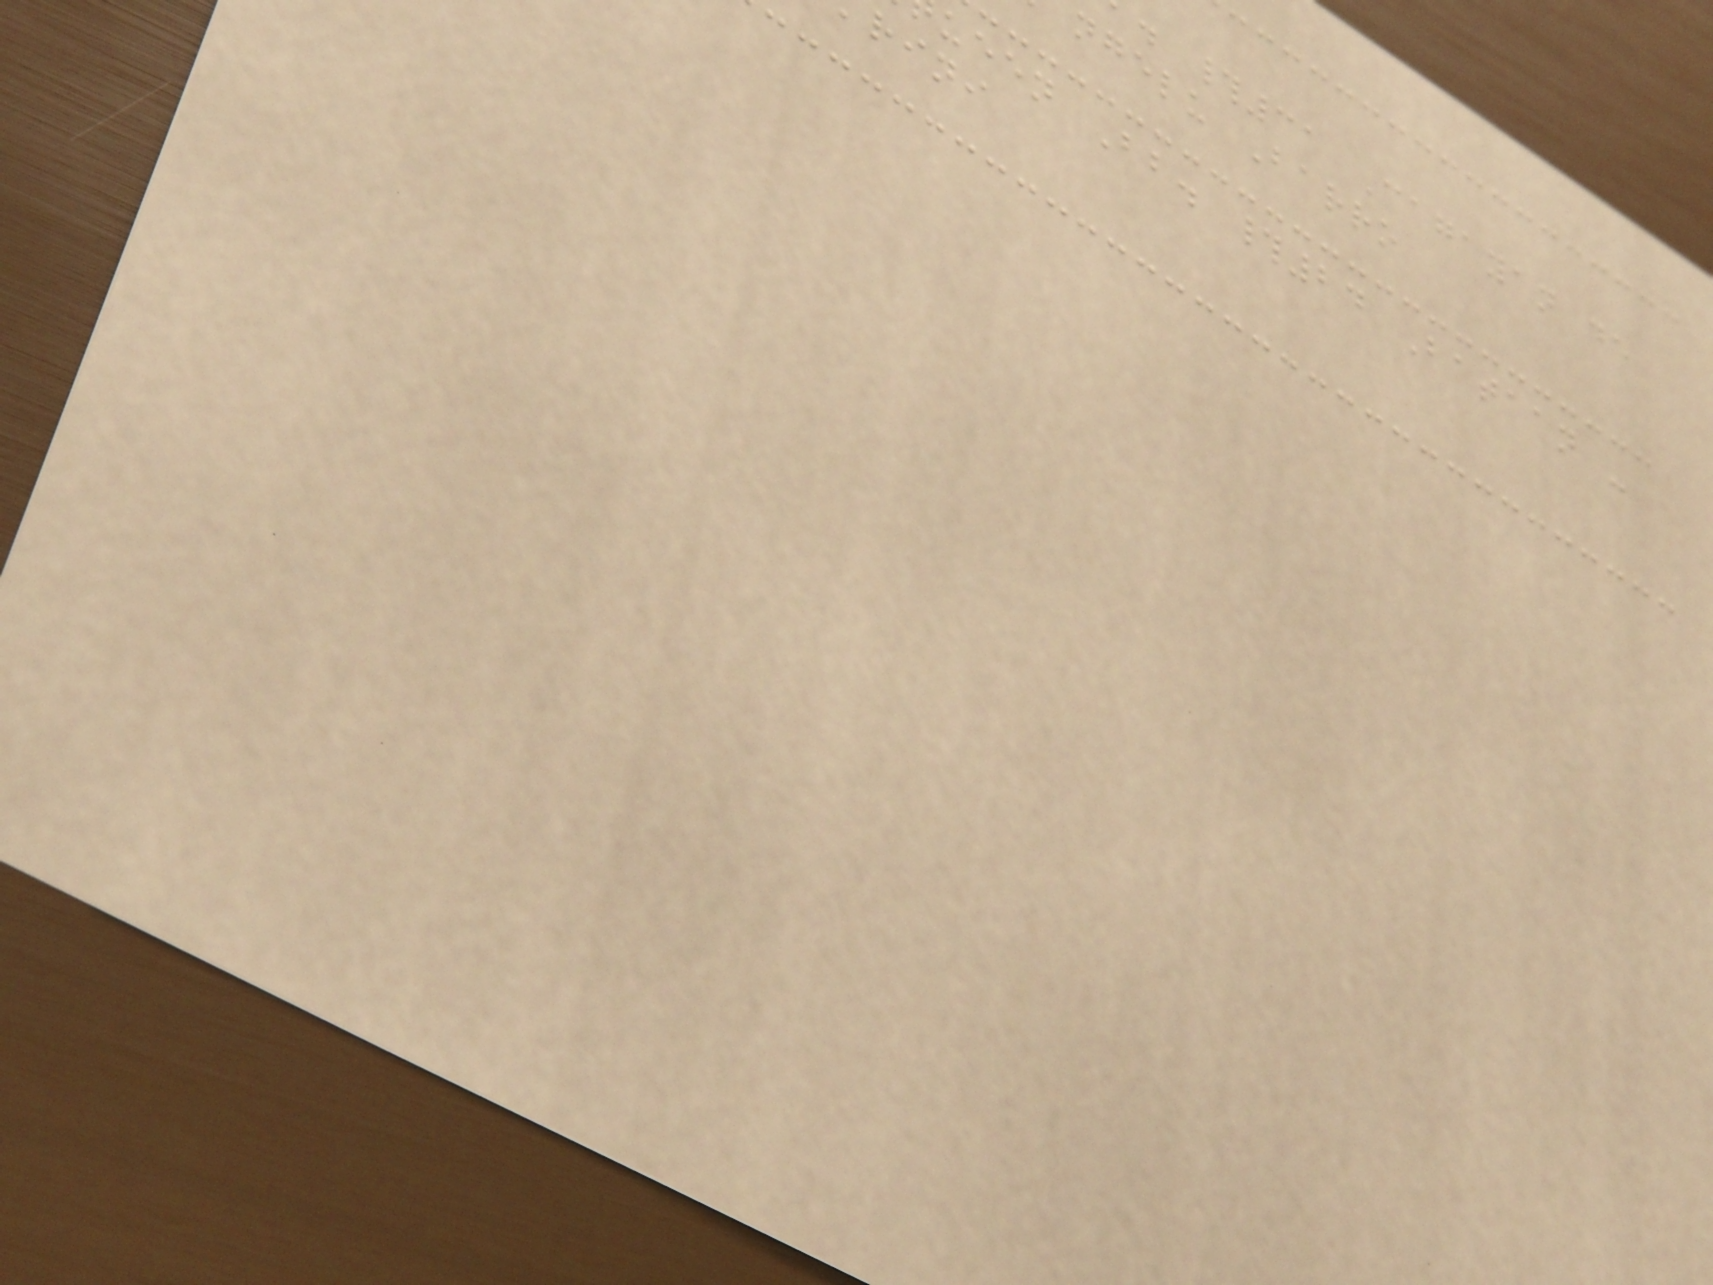. #31 Cagayan de
ngelu Barro
ueen Bb. #24 Bataan -
rini
